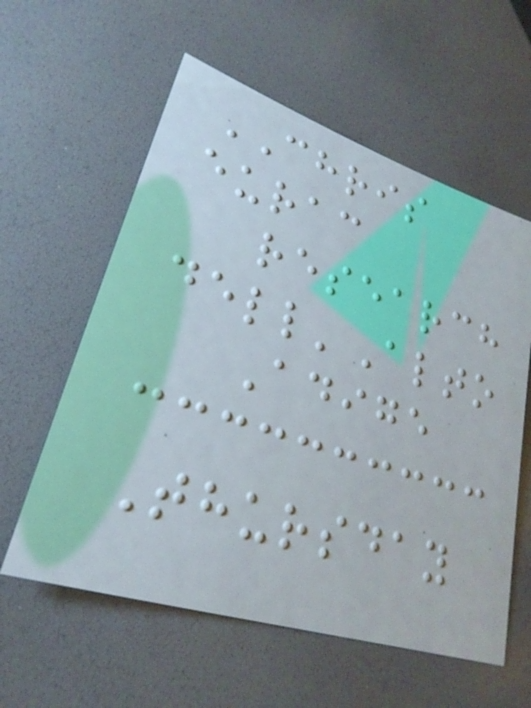CHRIS
eurac
research
dell'Alto
Adige
Thursday
